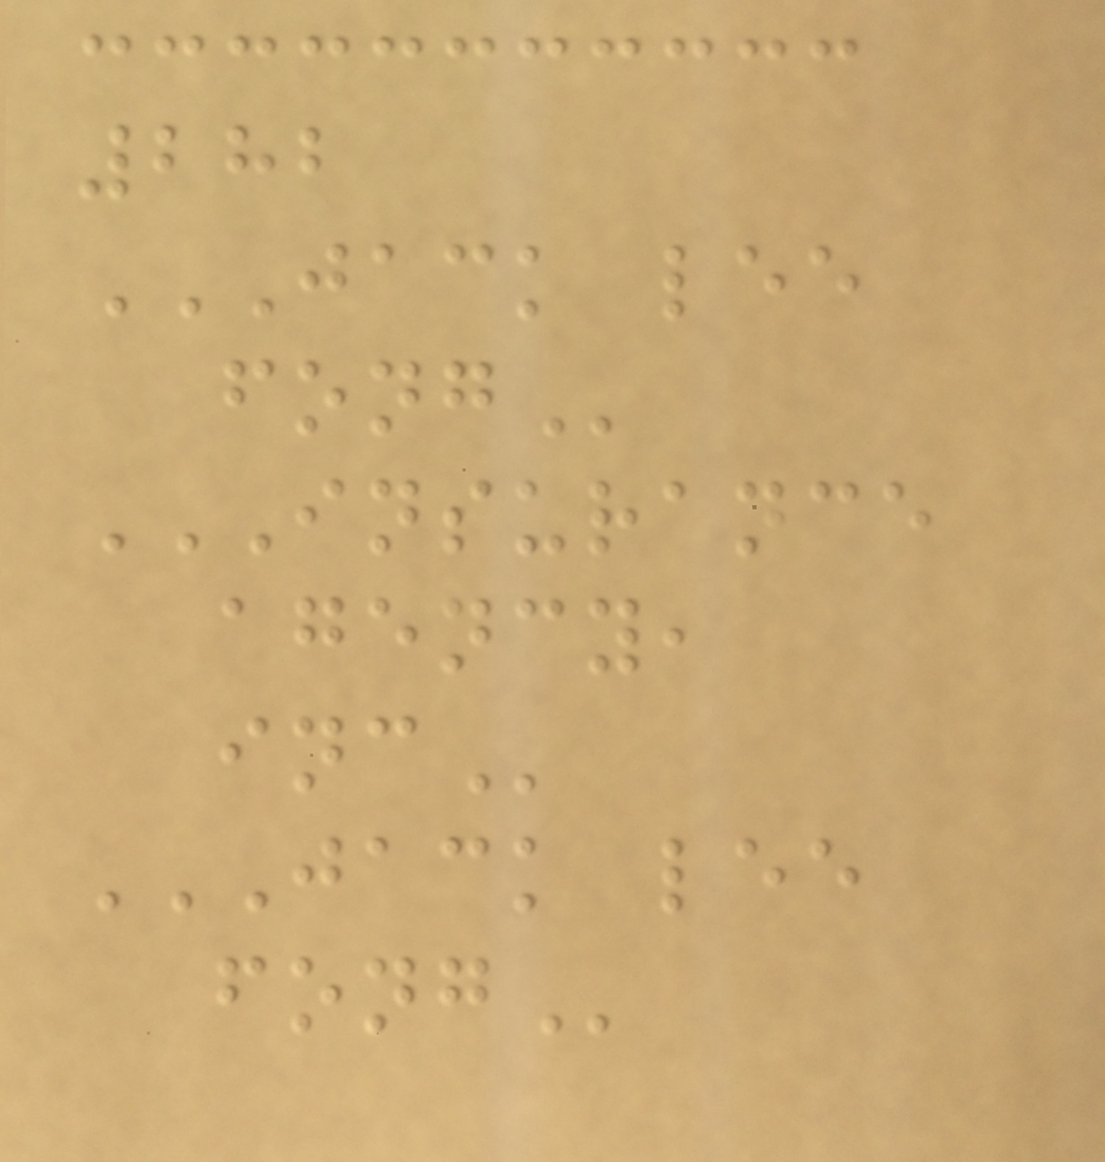282
JACK LEE
FONG
INSURANCE
AGENCY,
INC
JACK LEE
FONG
